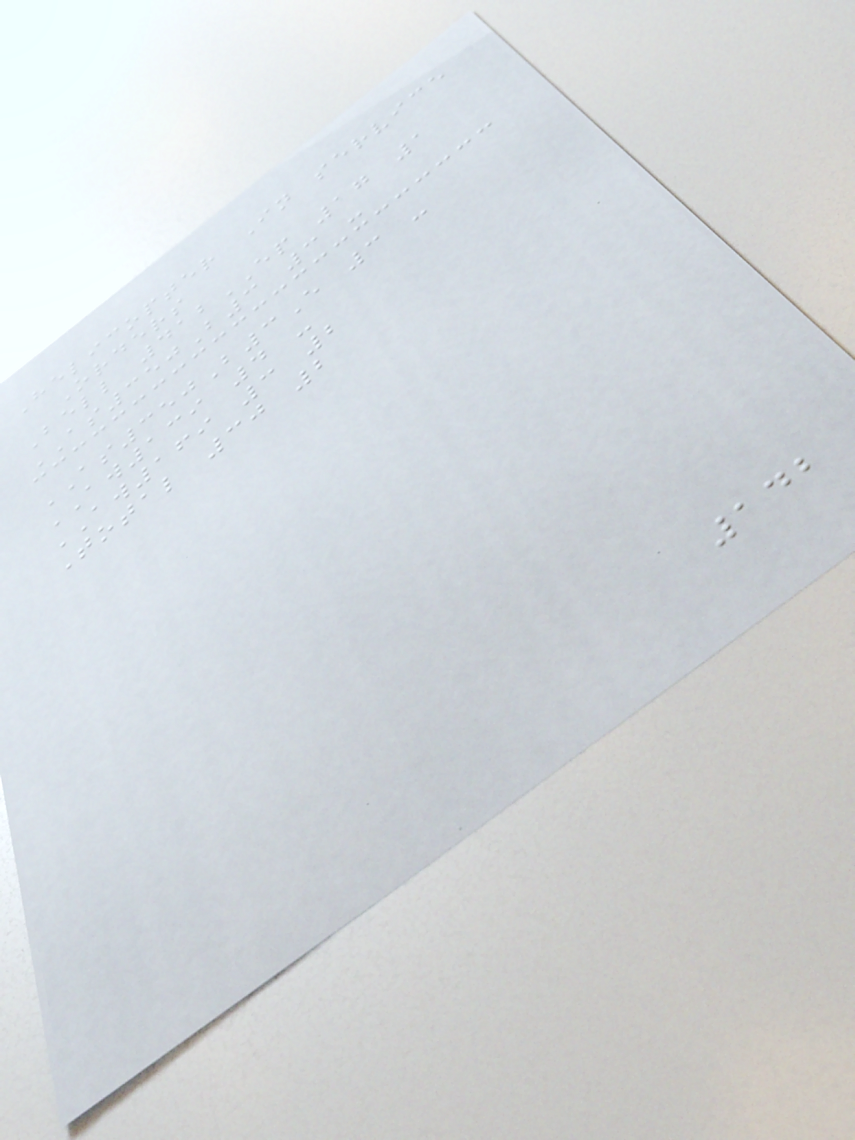Helicopter In service
Orders
Bell 412EP 17 1
AS350B3 3 -
AS350B3E 3 -
AW139 4 -
AW169 3 2
Total 30 2
142
